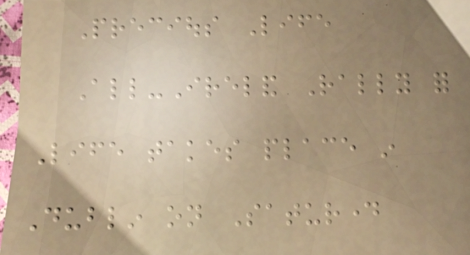Precious Life
All-Ireland Rally for
Life takes place in
Dublin on Saturday
